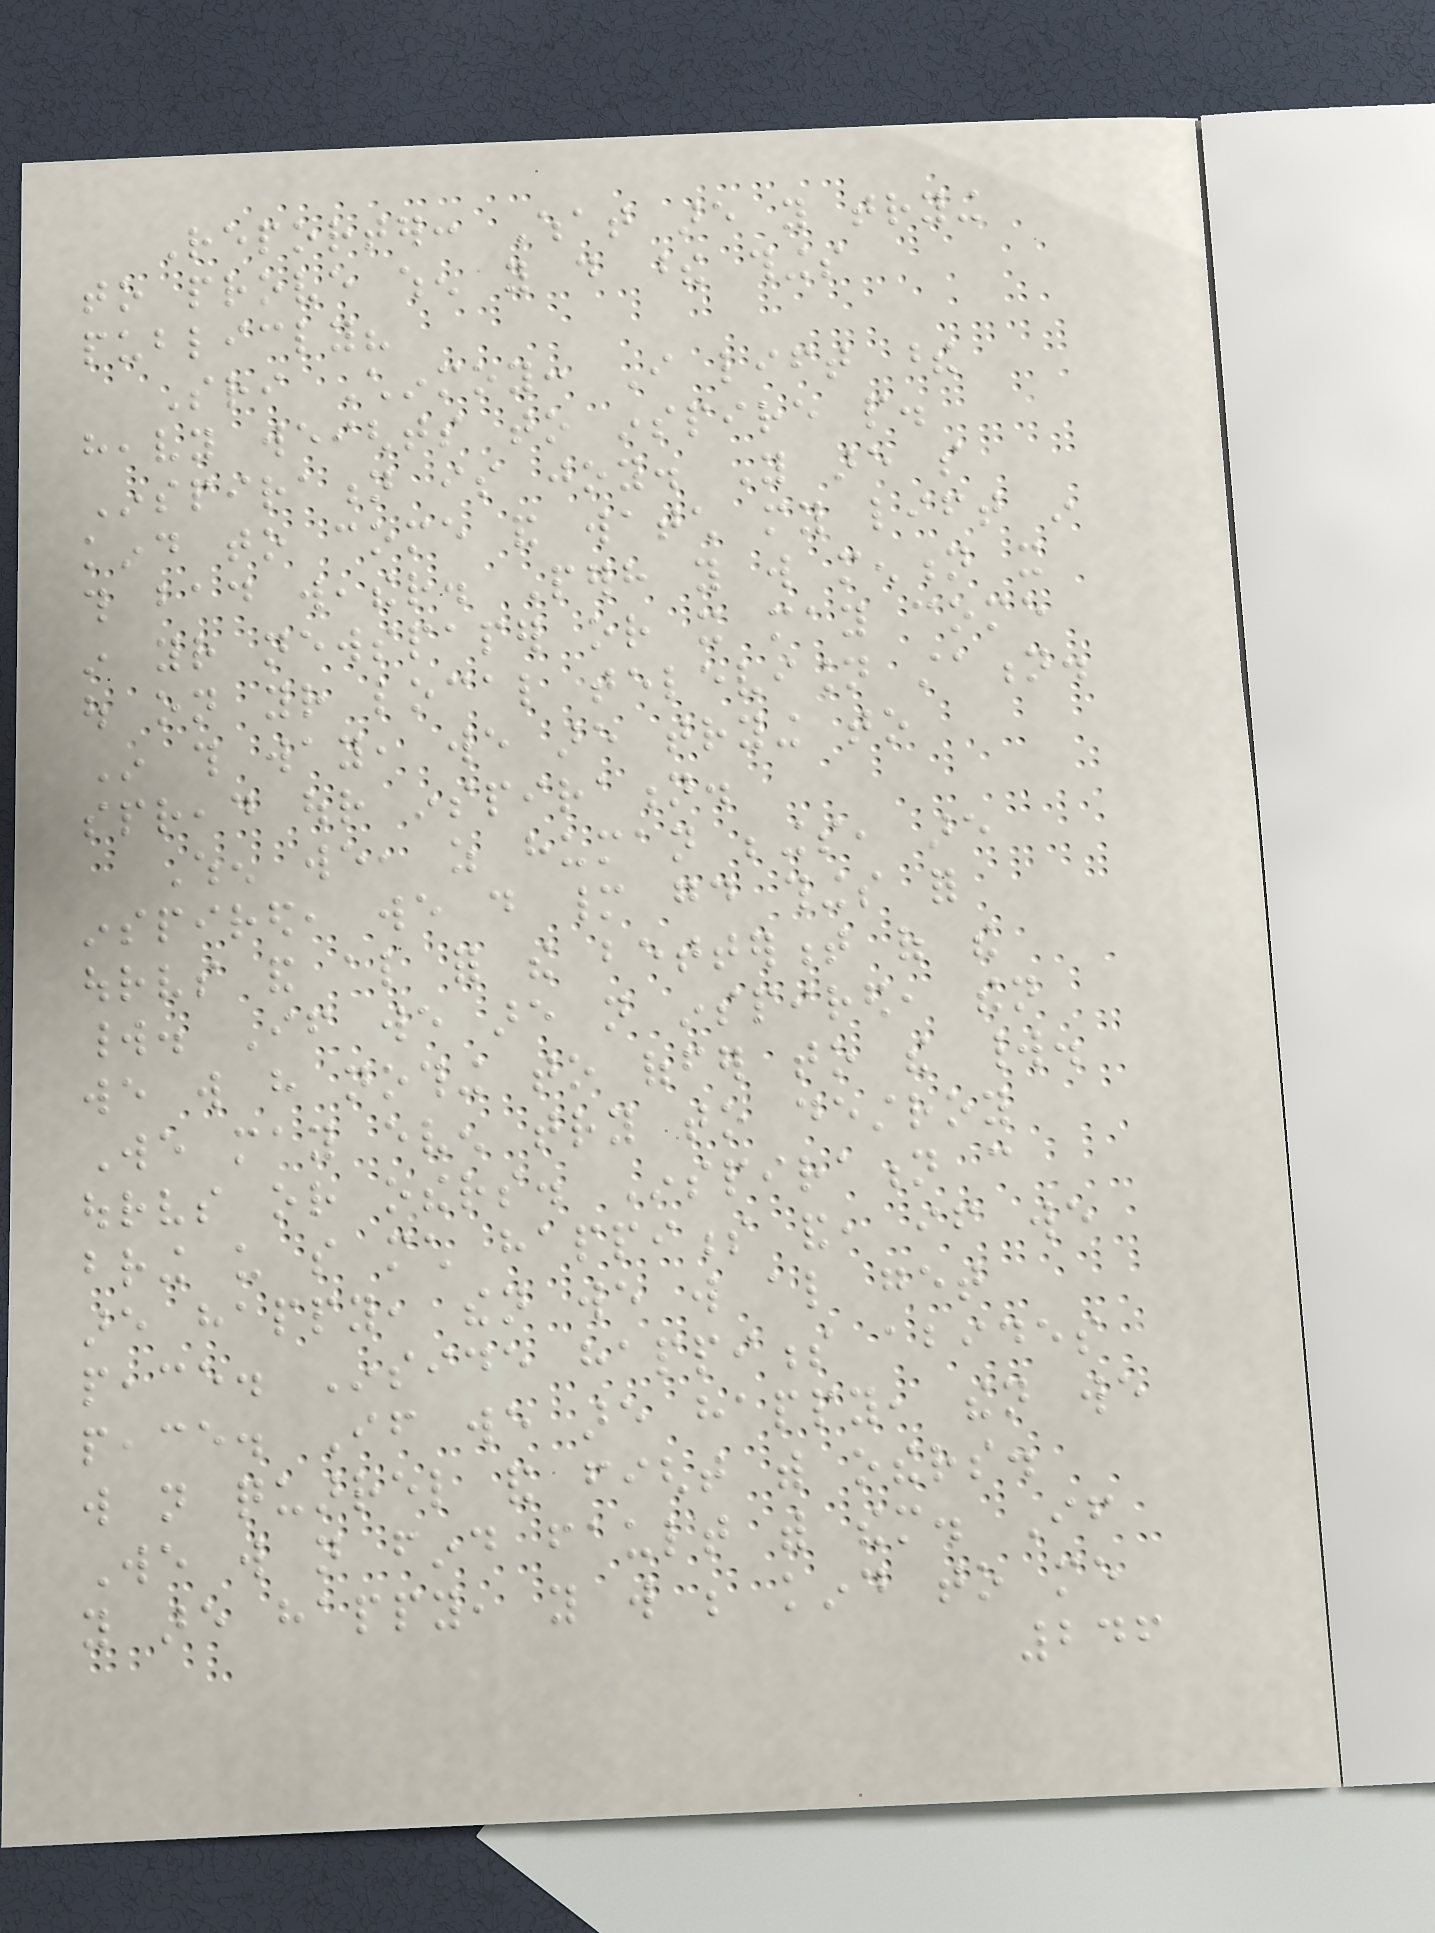Reporter: What are you trying
to prove when you do these things
publicly?
Sri Chinmoy: I lift these
heavy weights to inspire people.
Inspiration is joy. You are so
kind to come and watch my lift in
this bad weather. Perhaps you will mention it
in your newspaper or it may come
out on your local television station.
In this way, we are trying to
spread our inspiration.
When we, as human beings, are
inspired, we do many good things for
ourselves and also for the betterment of the
world. If we are not inspired, then
we will have nothing to offer to the world.
We may even try to destroy
ourselves or others. Inspiration can
bring us so much happiness and, if we
are happy, then we will also get
peace. Inside happiness abides
peace. If we are happy, then we
will not quarrel and fight with others.
We will not find fault with them. If
you are happy, you will be kind to me
246
